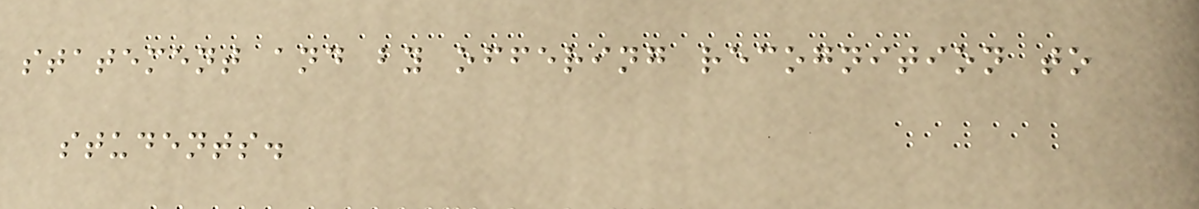statement and by offering recognition to
students.
